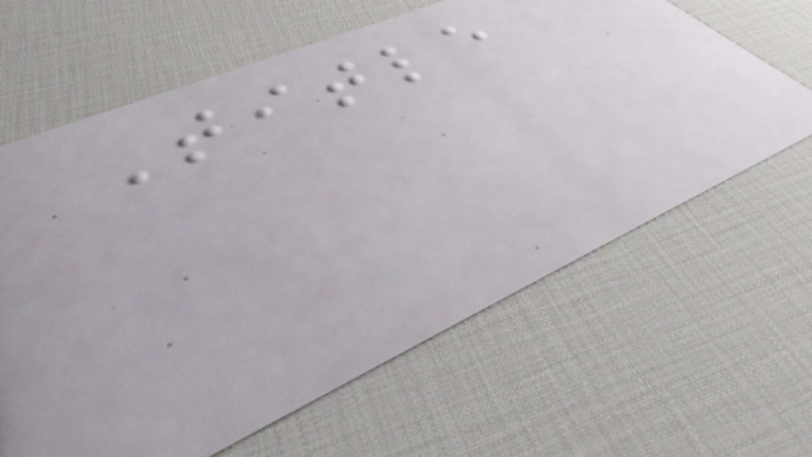Title
